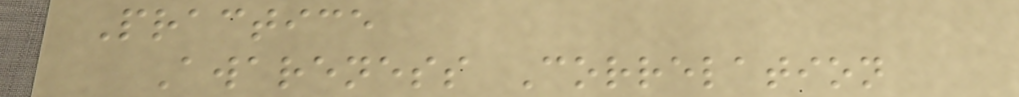Practice
Awareness Correlation
